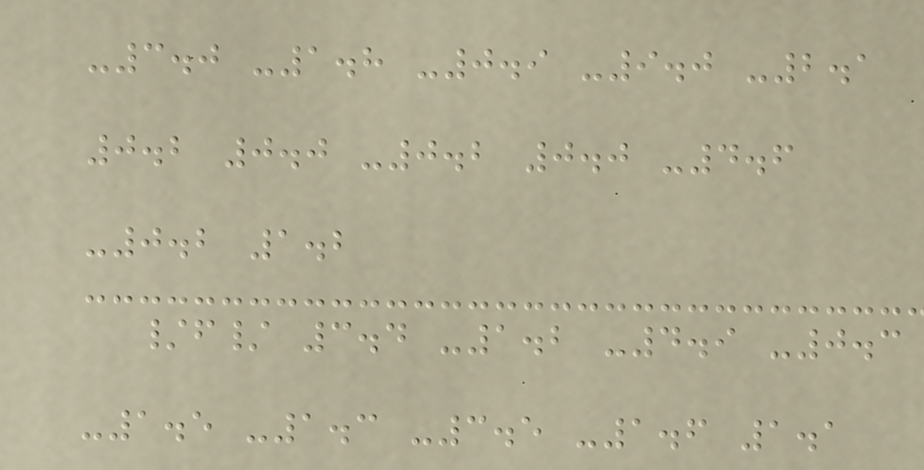-3.0 -1.8 -0.9 -9.0 -2.1
0.2 0.0 -0.2 0.0 -4.6
-0.2 1.2
/f/ 3.4 -1.2 -4.9 -0.3
-1.5 -1.3 -3.5 -1.6 1.1
